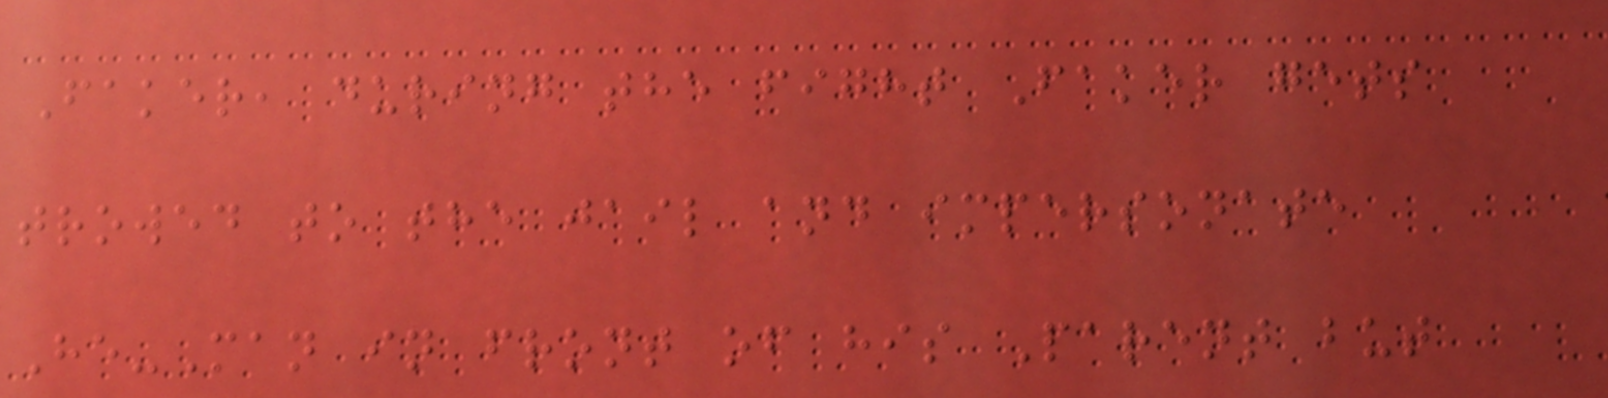Faker, during the fight Faker gets
trowed to the jail and impersonate
He-Man in front of his Parent but
